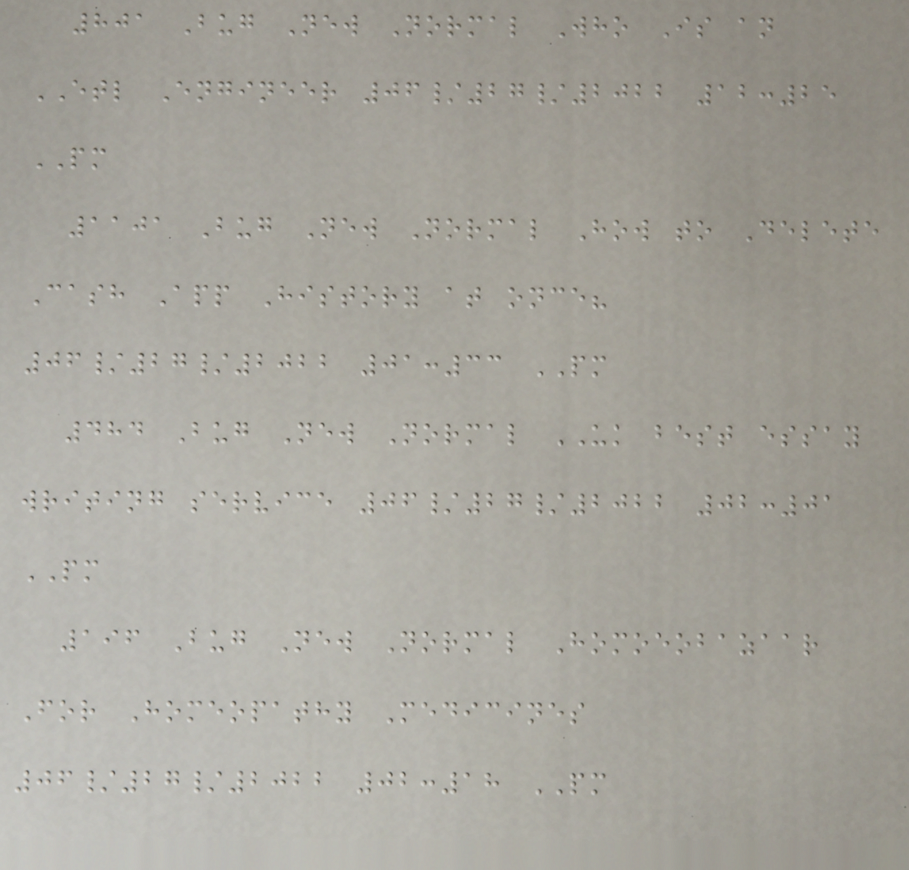801 Bug New Normal Who Is an
ETL Engineer 06/27/2022 12:25
PM
1101 Bug New Normal How to Delete
Cash App History at once?
06/27/2022 01:33 PM
484 Bug New Normal UK best essay
writing service 06/27/2022 02:01
PM
196 Bug New Normal Homoeobazaar
For Homeopathy Medicines
06/27/2022 02:18 PM
